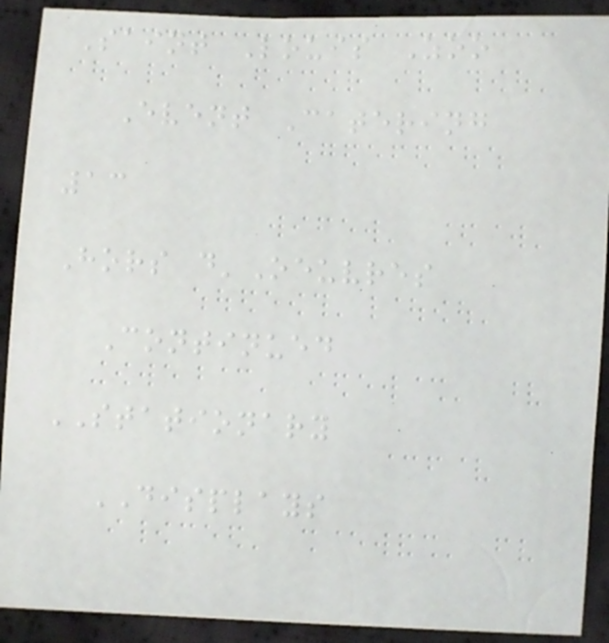Saint Louis Zoo
Event Catering
13
Hors d'Oeuvres
Continued
STATIONARY
DISPLAYS
